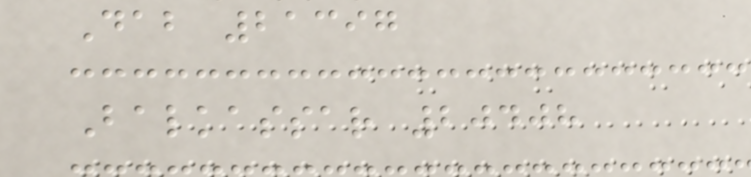Dab 21397
Balkassar 20408
